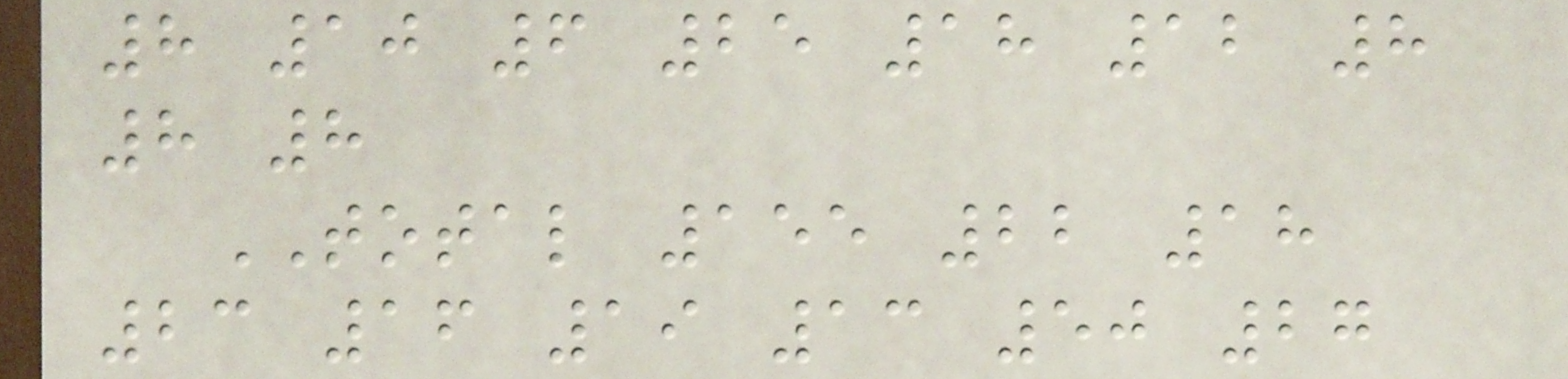8 10 6 25 18 12 8
8 8
TOTAL 155 22 18
23 16 19 13 50 27
